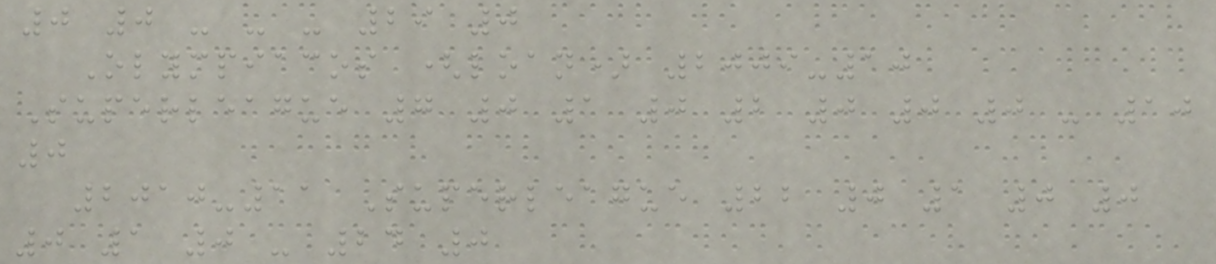0 0 - - - 29 0
Olympiacos (loan) 2009-10
Superleague 7 0 1 0 2 0 0 0 - 10
0
2010-11 Superleague 22 0 1 0 0
0 1 0 - 24 0
